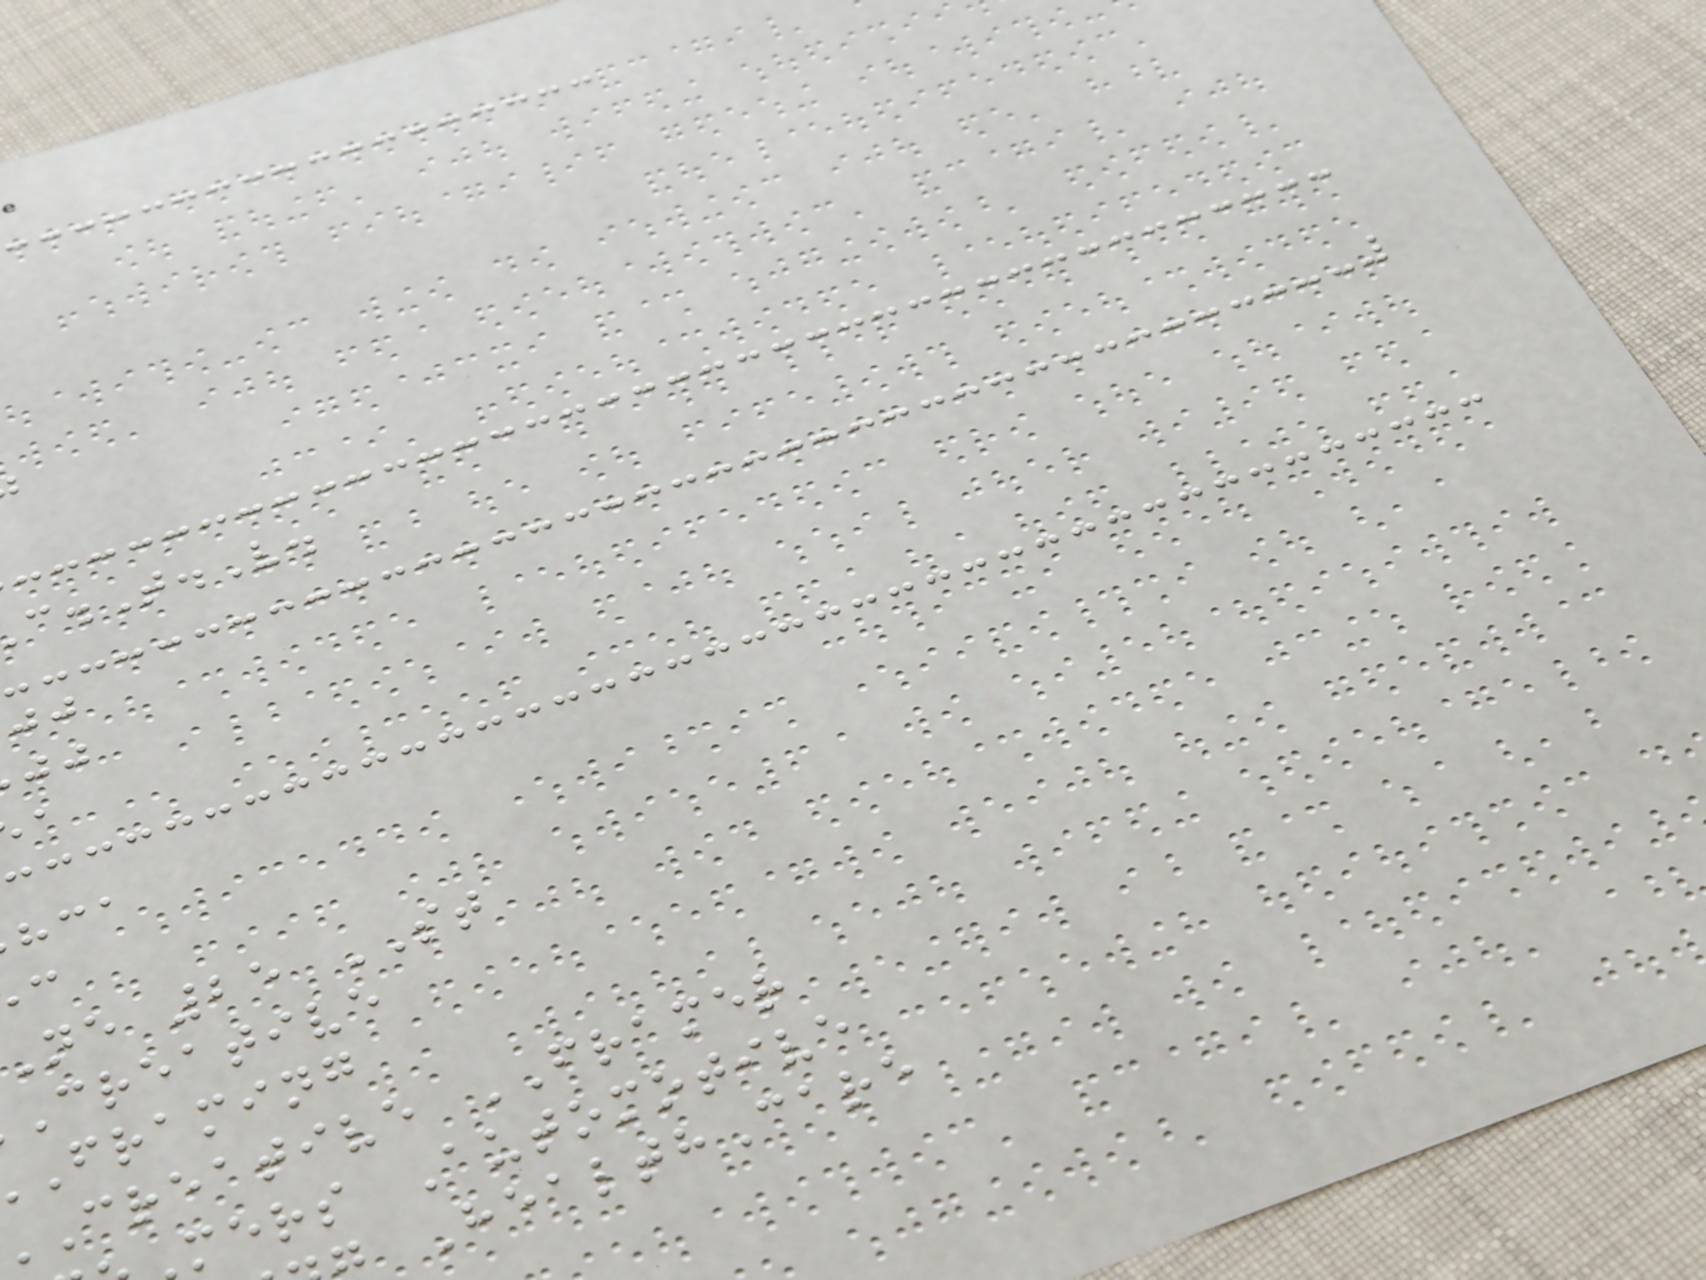.T.V.
ne 25 ST
creative
framing
creative FRAMER
mers Automotive
HealthCare
